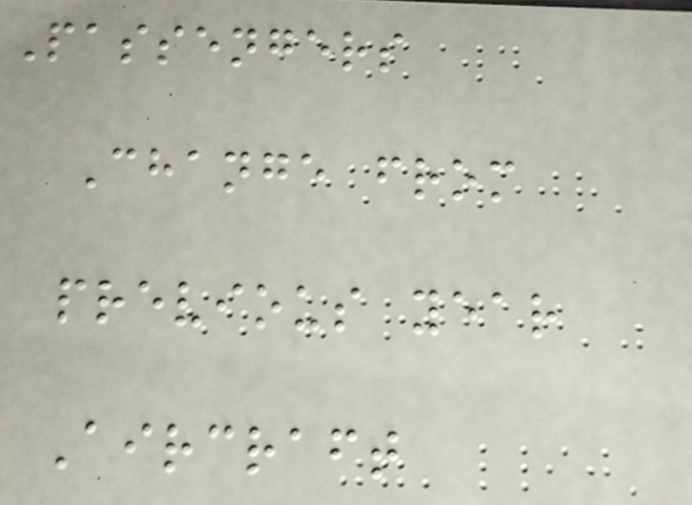Passengers
Change from
previous year
Aircraft
